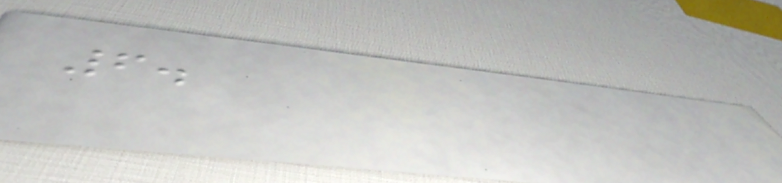6.
